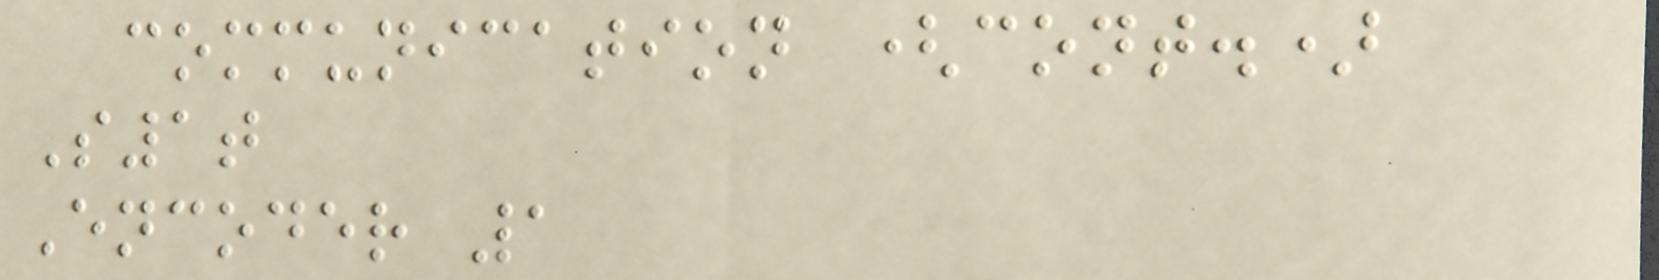communication (cont.)
S1t
Encoder 1
